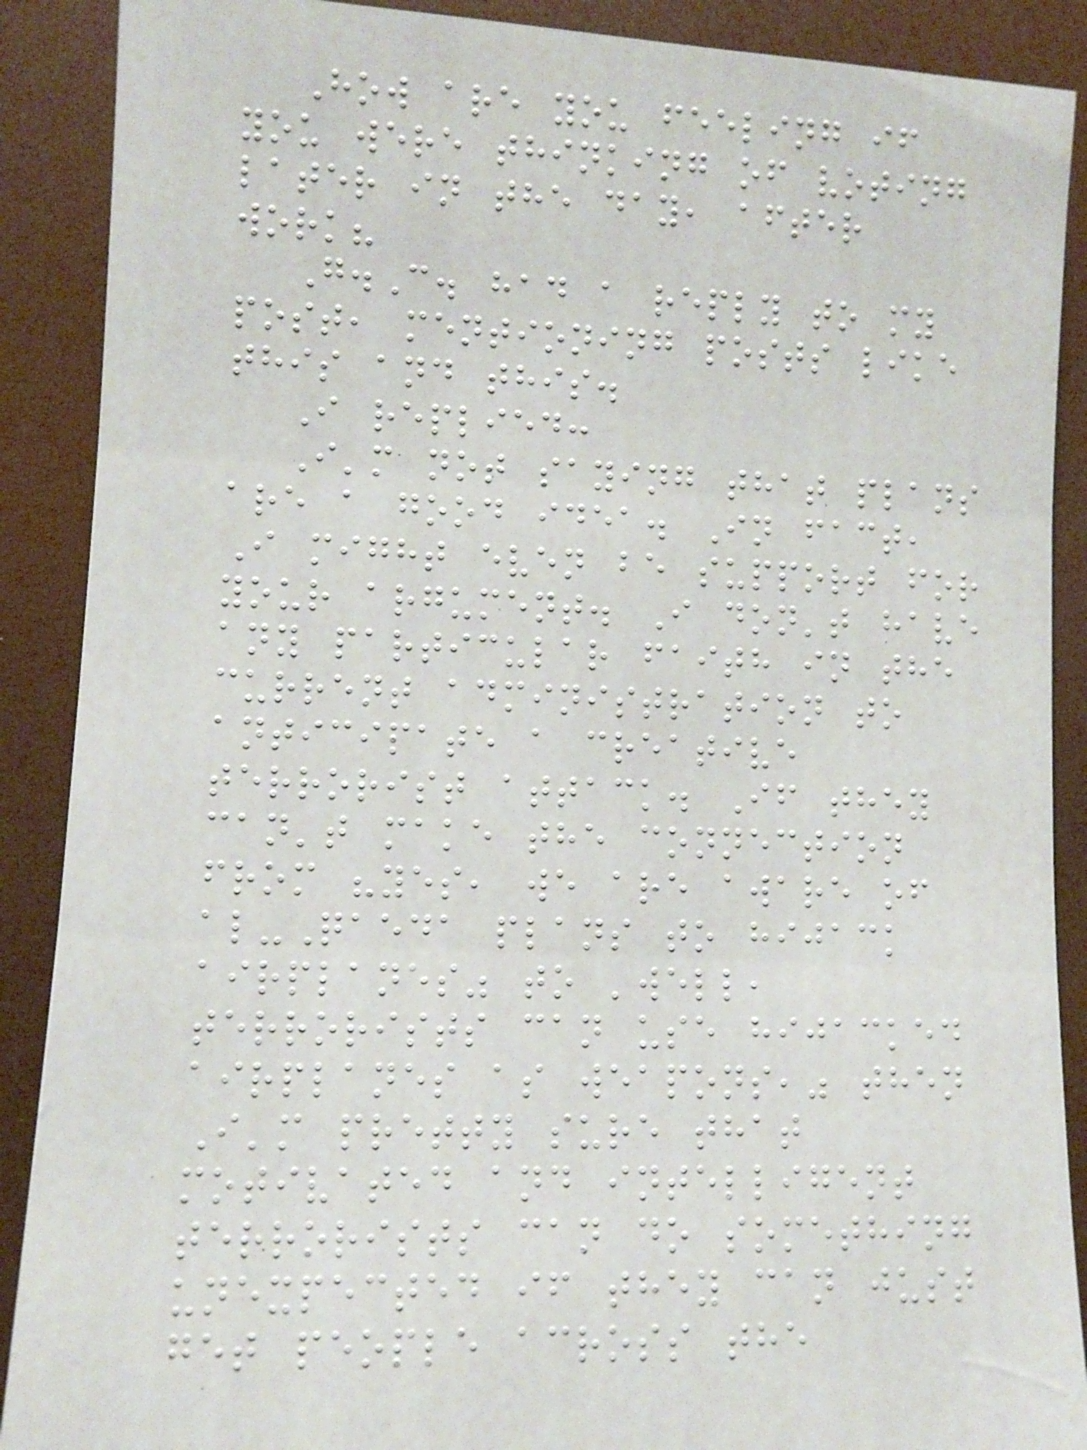How are you feeling if
you were thinking of voting
later in the day, after
work?
G.C. had a reply to my
post, mentioning posts like
this and this.
I replied:
I'm not saying that plans
are a good idea. In fact,
I might even be support for
your argument. I don't have
any particular faith in the
current administration to
anticipate a creative
terrorist attack. If they
can't make the connection
from "yes, we are aware of
al-Qaeda plans to hijack
airplanes" to 'well,
terrorists can use hijacked
airplanes as weapons," then
I'm pretty sure that
motivated and intelligent
terrorists can do something
unexpected if they can just
get people across the
